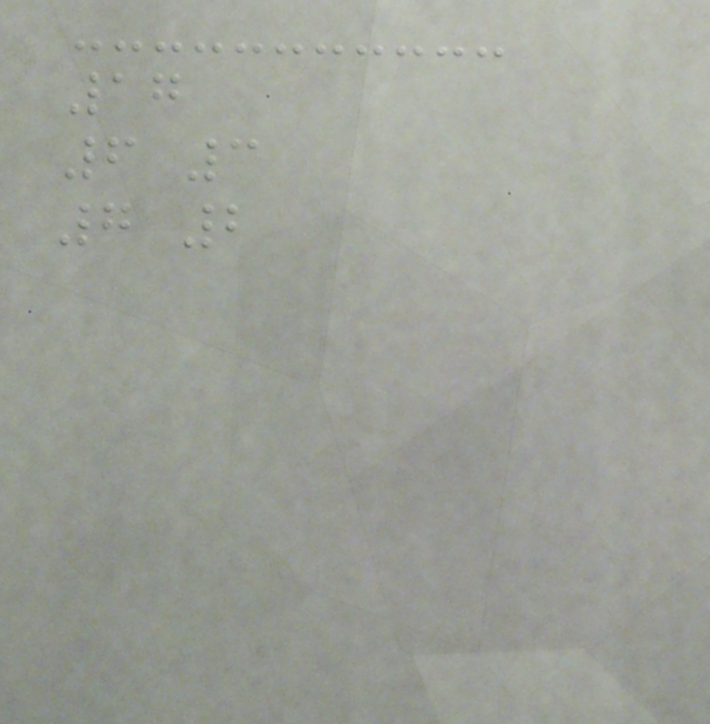17
6 3
7 2
